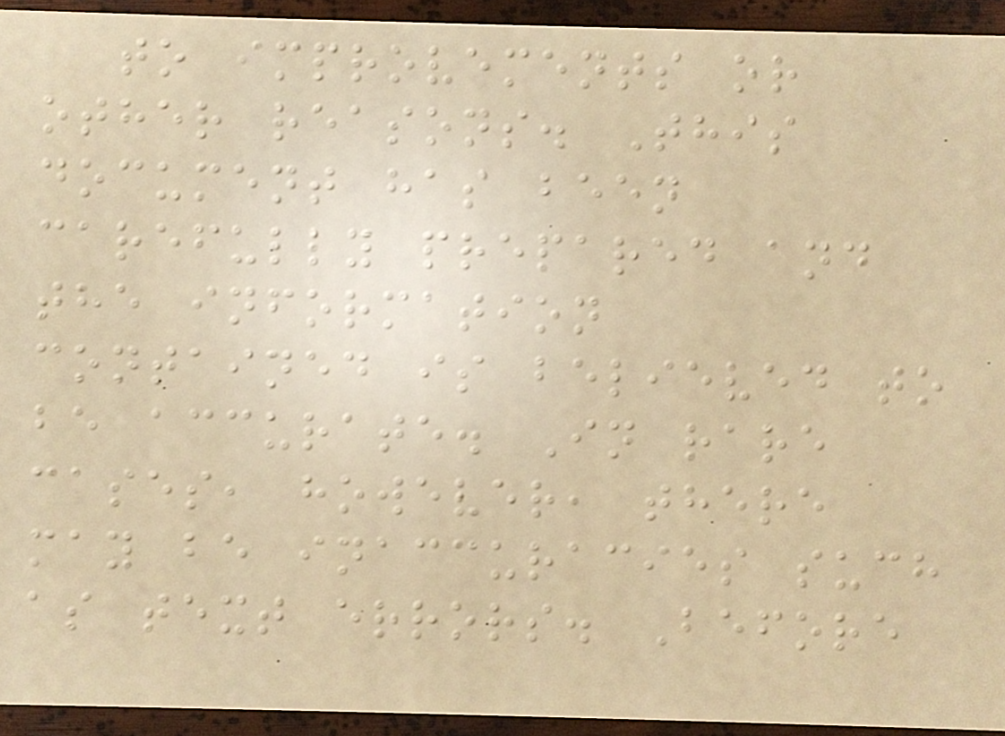to improvements or
other reasons. This
document has been
carefully prepared and
the information
contained is believed to
be accurate. In rare
cases, however, there
may be inaccuracies such
as text errors. Before
